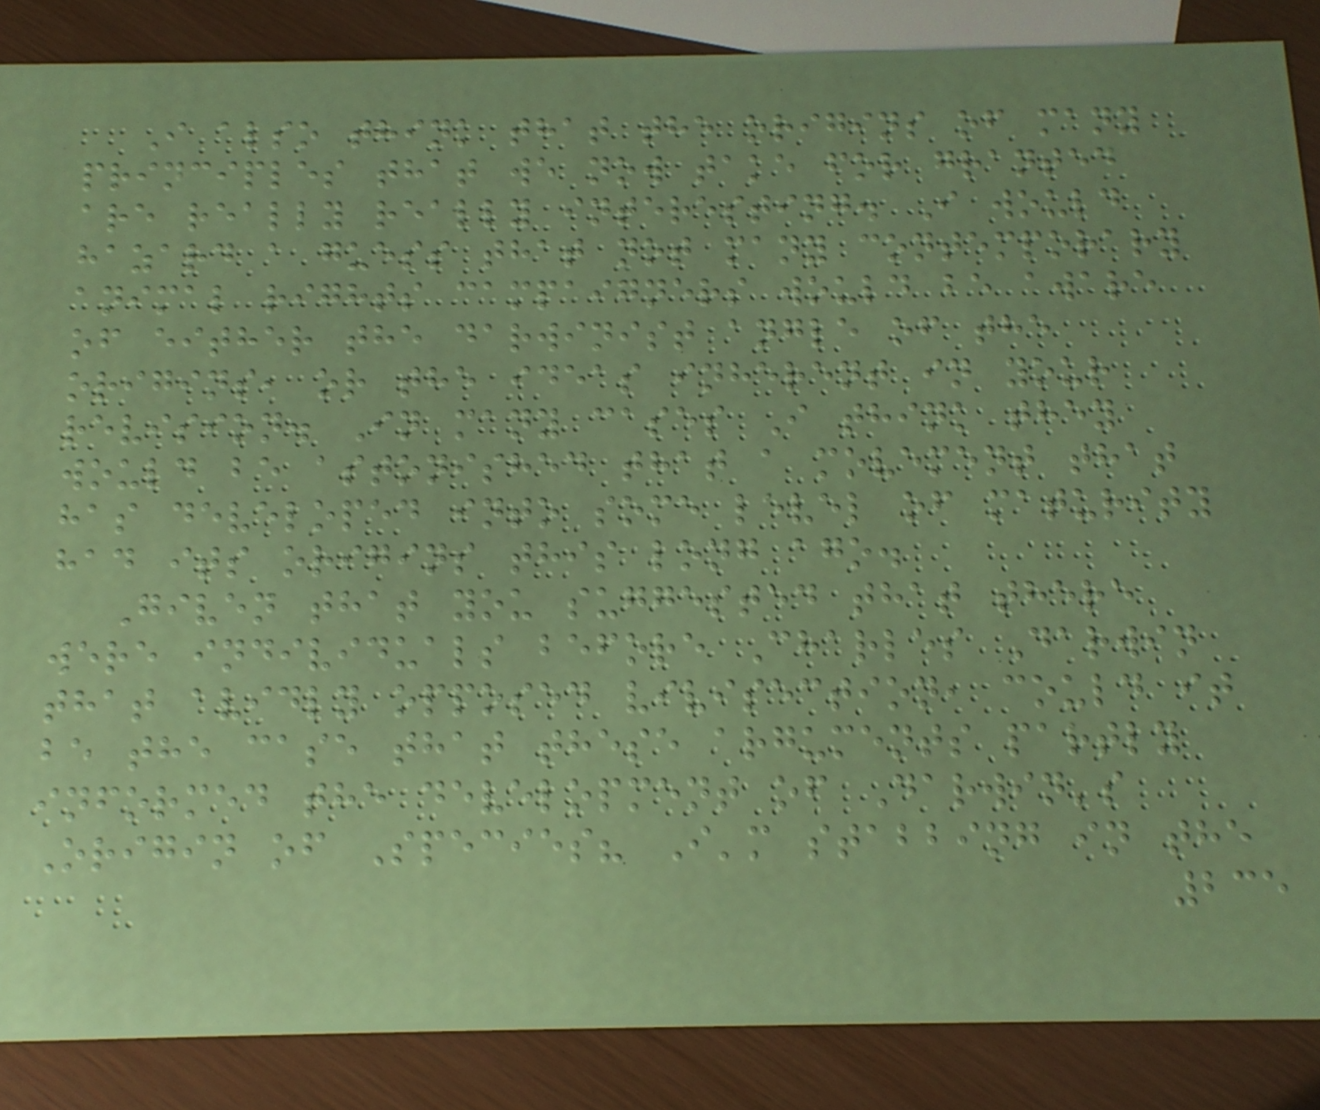I also think that the origins of many
principles that we now take for granted
are really really interesting. I would
hazard a guess that not many contemporary
animal rights campaigners would be aware
of either the darwinist angle of the
origins, or the ideas inherent in your
revision. In many cases I think they
would be astonished that a movement that
has developed into some level of maturity
had its origins this long ago.
Given that you suggested that there
were individuals before Charles Darwin
that avidly opposed vivisection, could it
be the case that these arguments partly
informed the development of Darwin's
Origin of Species? I'm stabbing in the
235
